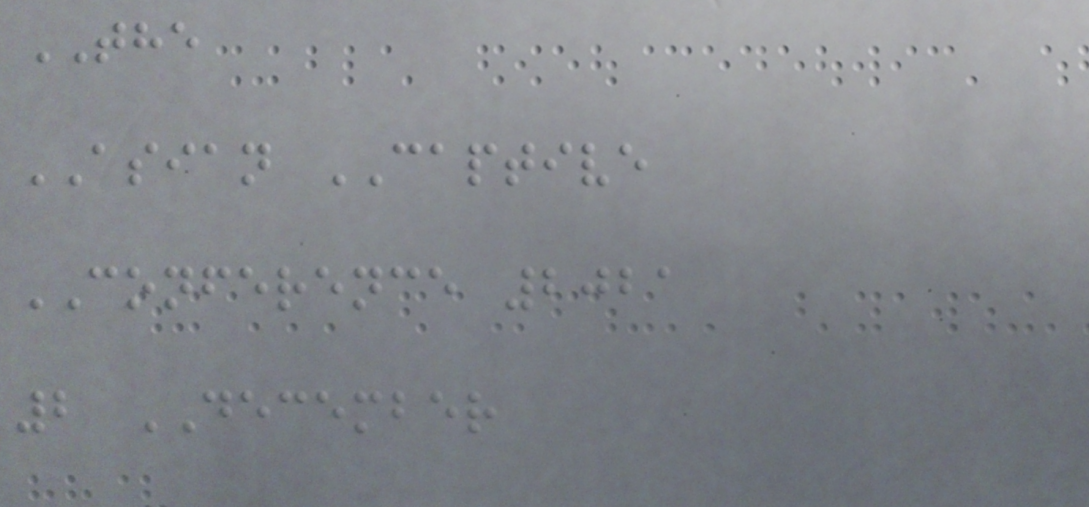THE
ASIAN CAPTIVE
CONFERENCE 2021
2 DECEMBER
